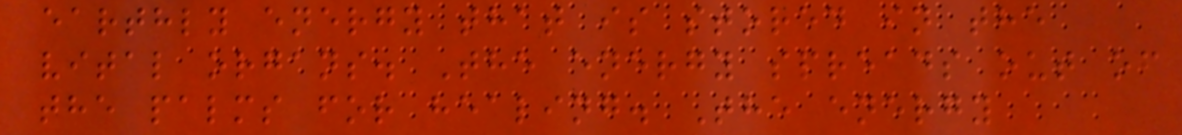earthly energy that is stored in the
vital organs. The energy spreads out of
the palms for healing. The energy
